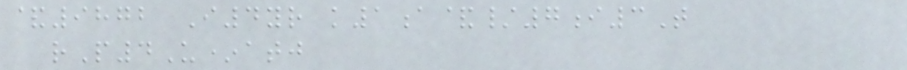&9872 I4yr k1a&/7i3T
rP4U*atj
